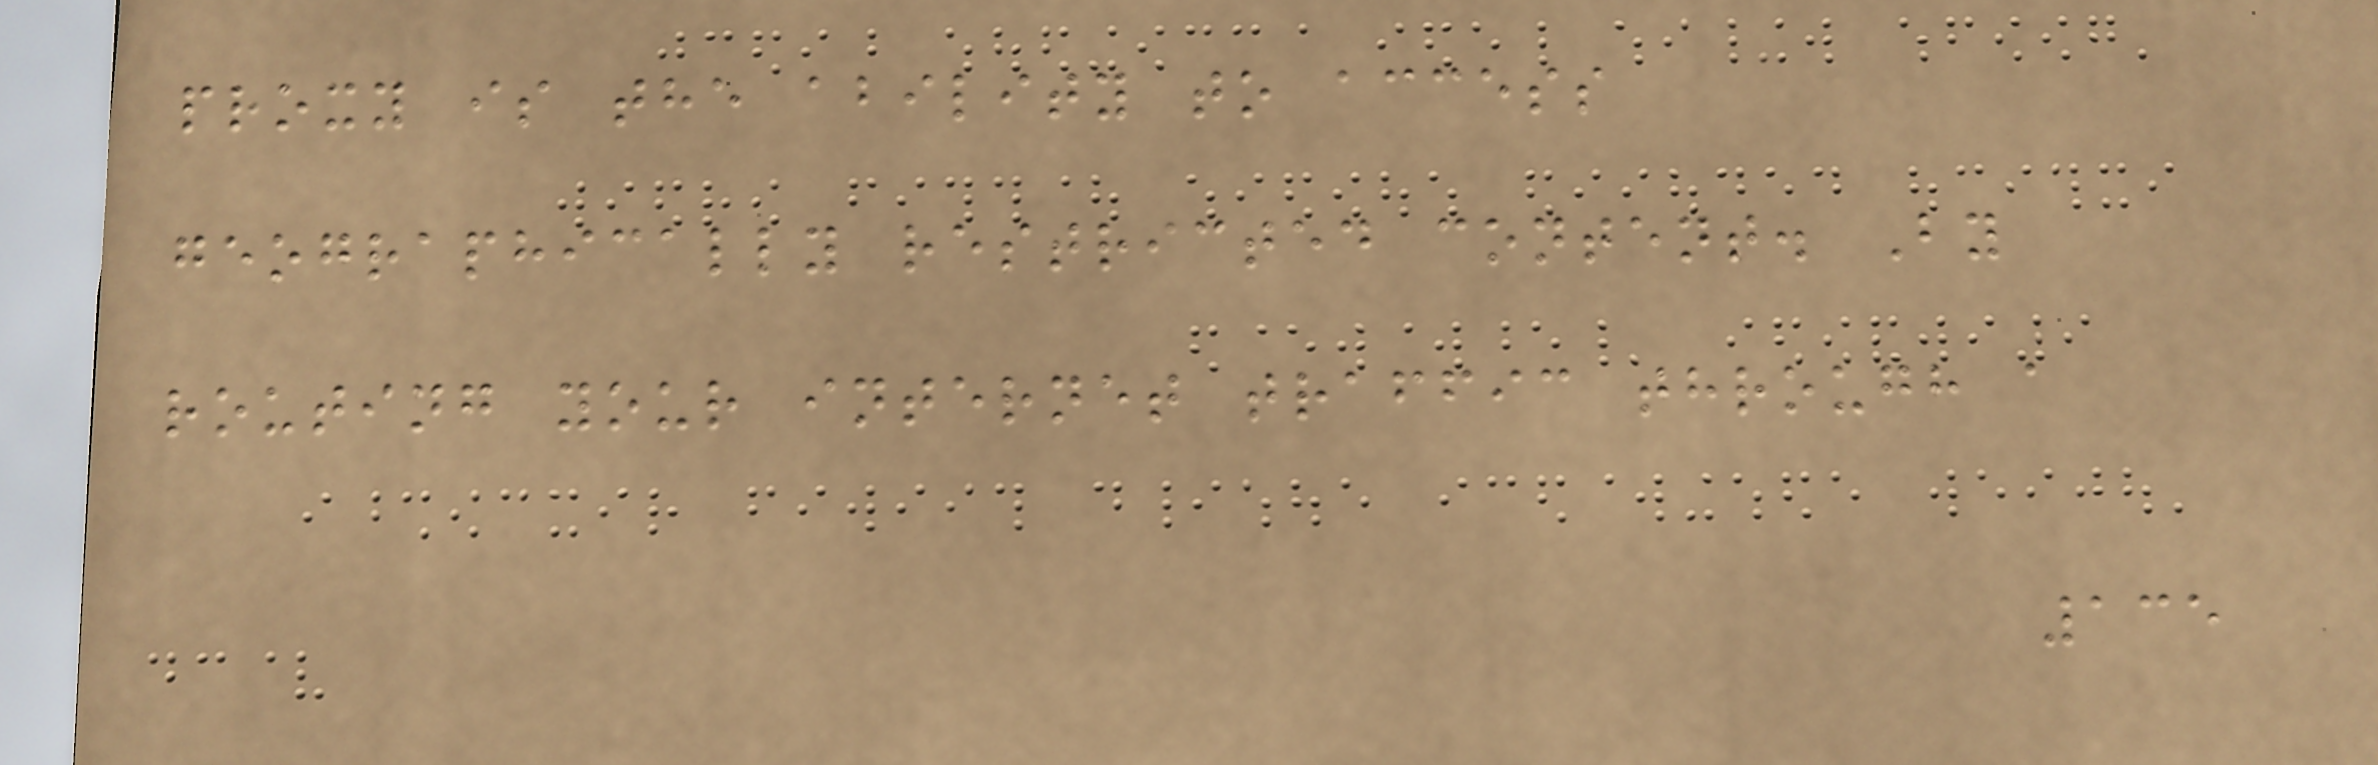proxy is the ability to access
geographically restricted content. By
routing your internet traffic through a
135
